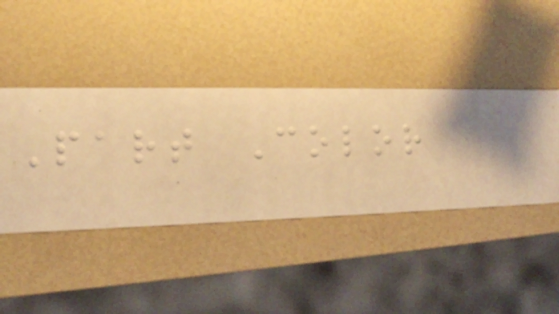Part Color
